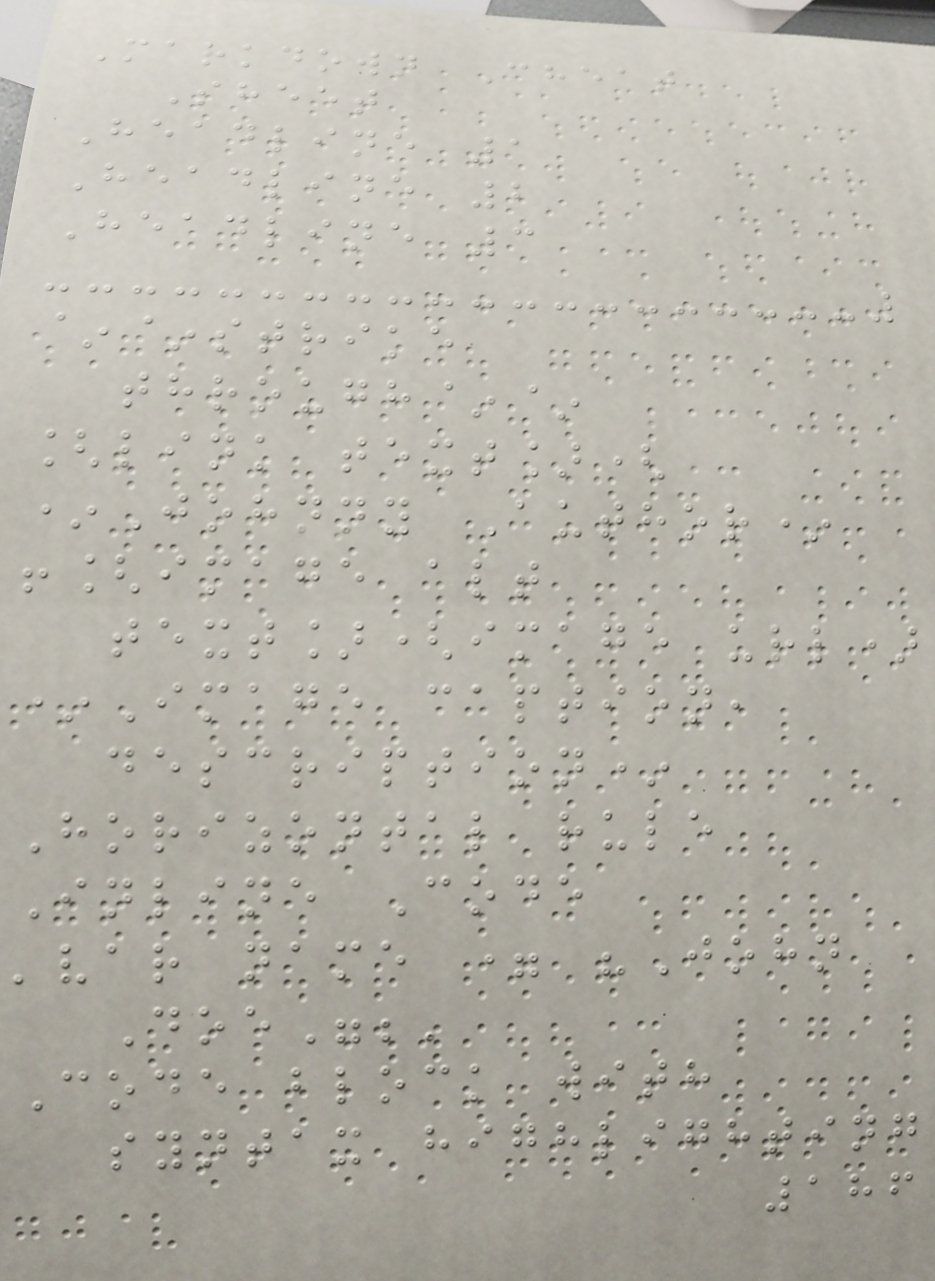Markdown Cheat
Sheet
Headline 1
Headline 2
Headline 3
~~strike
through~~
[link text](
*Johnny Author*
![image alt
text](image url)
*Image caption,
description*
Horizontal rule
Inline Code
'var name = "John
Doe";'
Code block with
syntax highlighting
186
